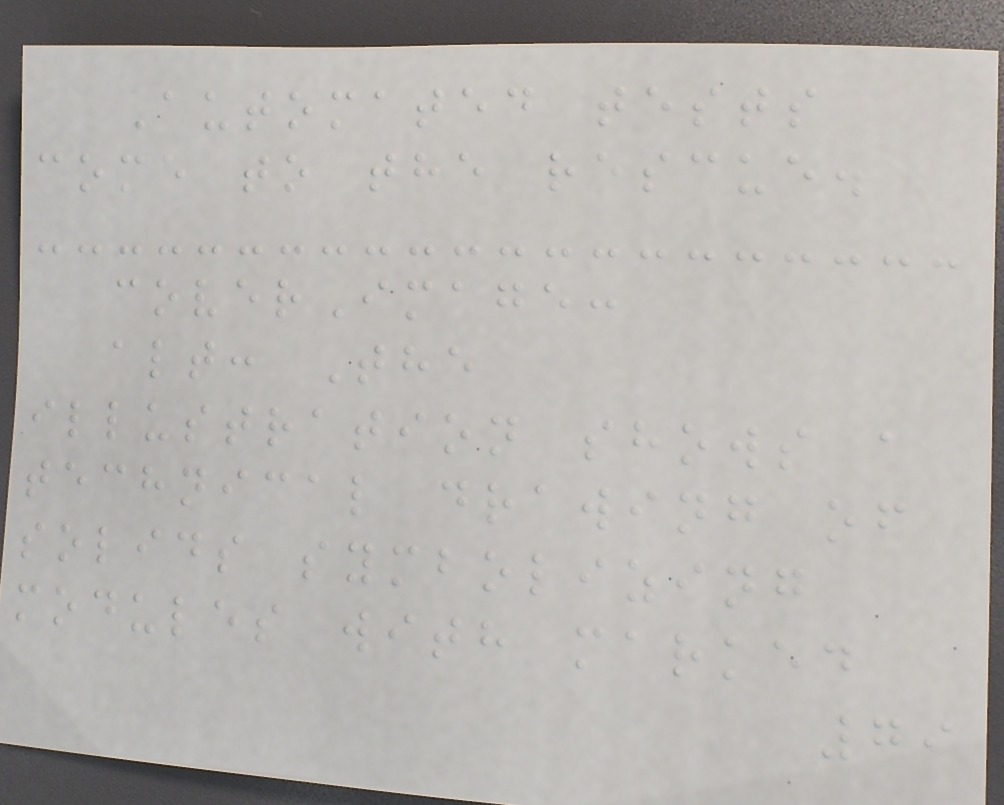Automated tests
come to the rescue.
coverImage:
alt: The
illustration shows a
technical drawing of
solids symbolizing
modules with marked
79
